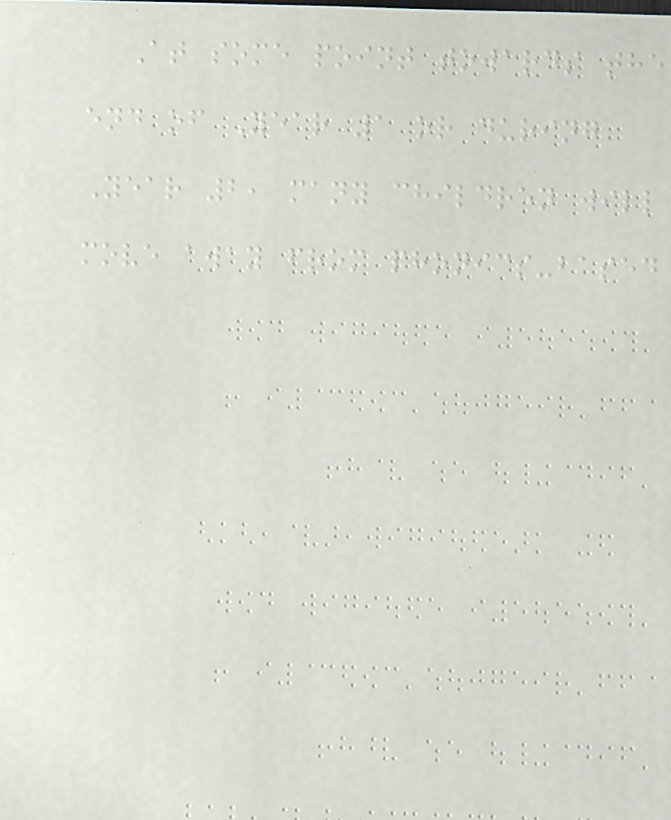At some point towards the
end of Year 1 or during
Year 2, many children will
move away from phonics-based
